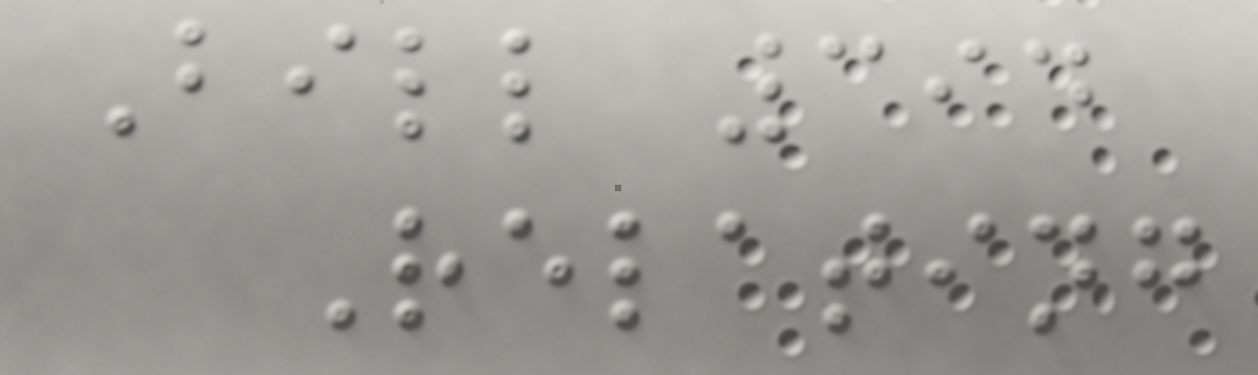Bill 394
Relating
